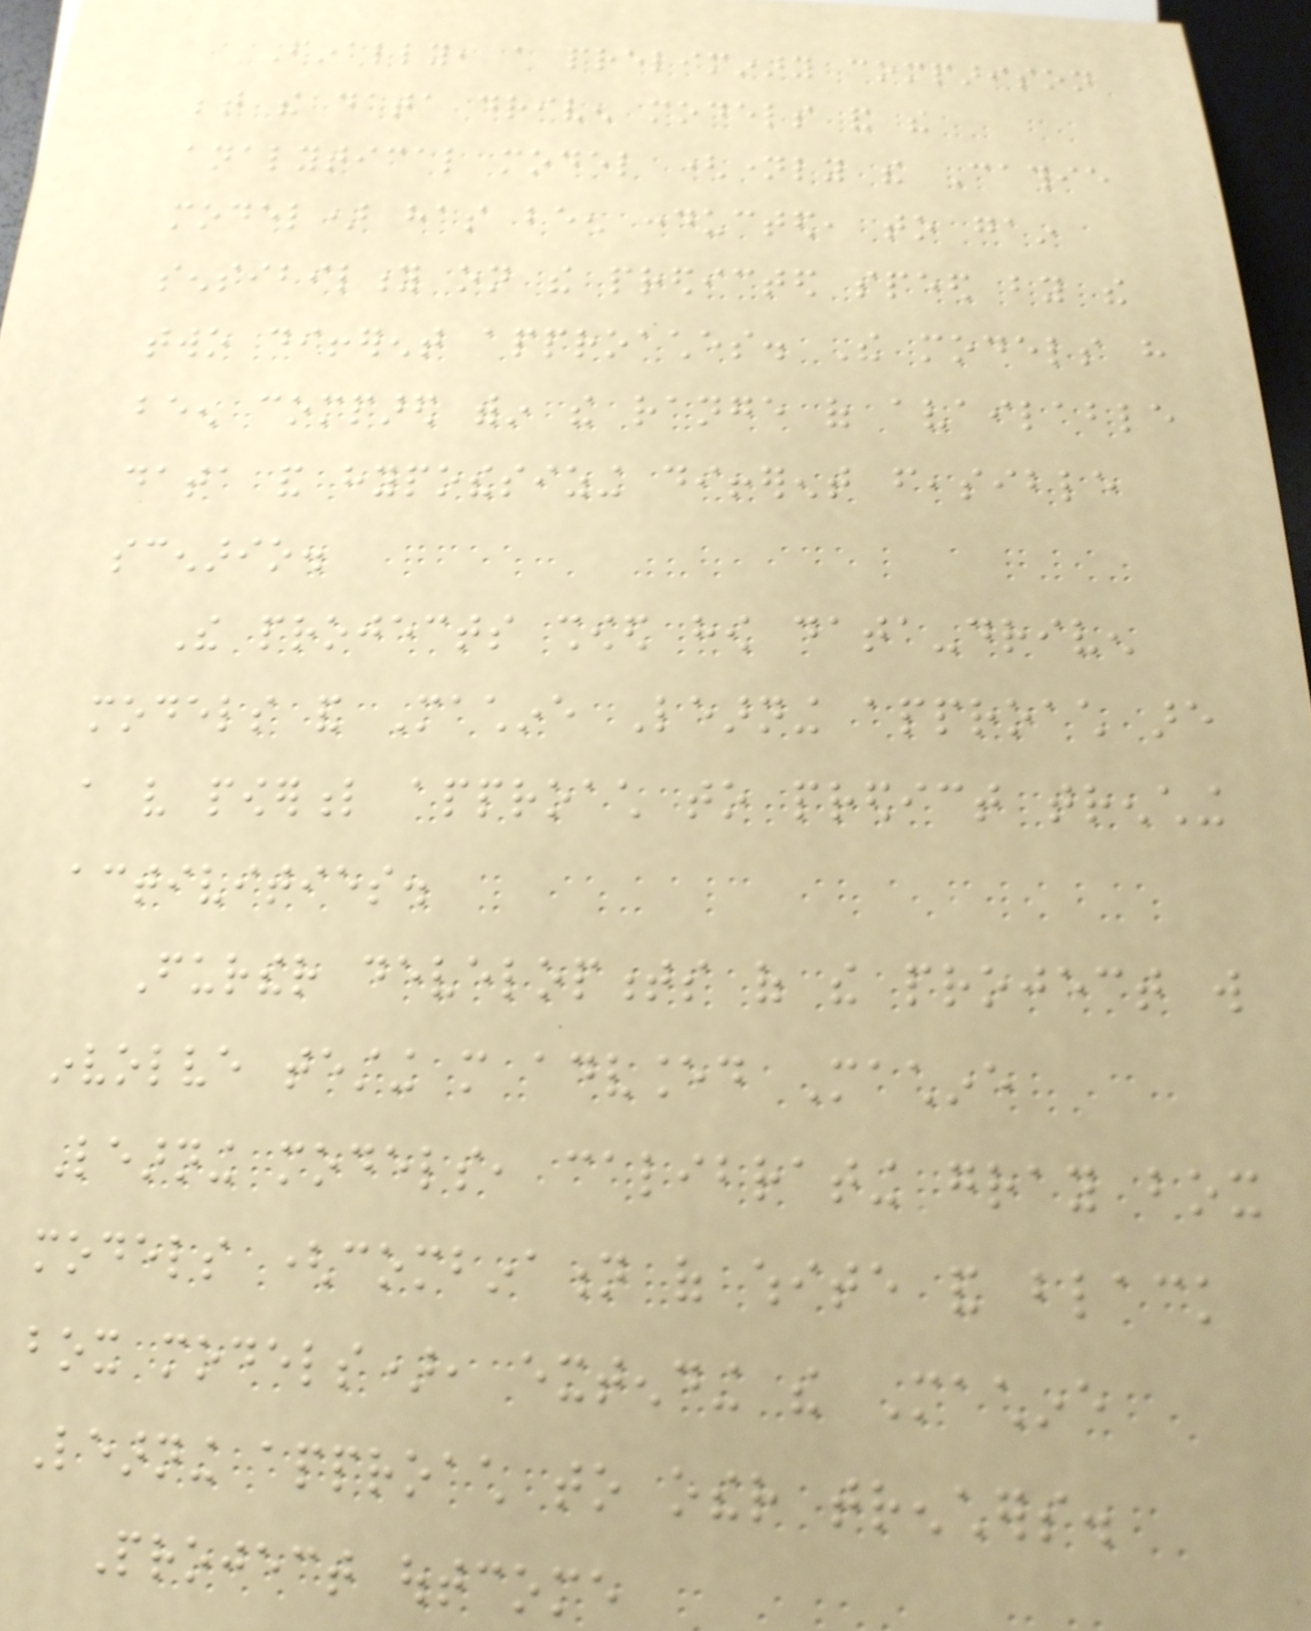Finally, a preliminary comparison
between the data driven models and the
analytical model (namely the Cathie
model) has been conducted, to gain
sensibility on the predicted speed by the
two different approaches. The models have
been compared within the range of available
data and hypothesizing different feasible
scenario.
The projects showed how data-driven
models and Machine Learning approach are
a very powerful approach to predict trenching
activities.
Further developments of the project will
involve testing more advanced Machine
Learning models, calibrating gray box
models (combination of white and black
box models), extending the Machine
Learning approach to other trenchers.
Project outcome
